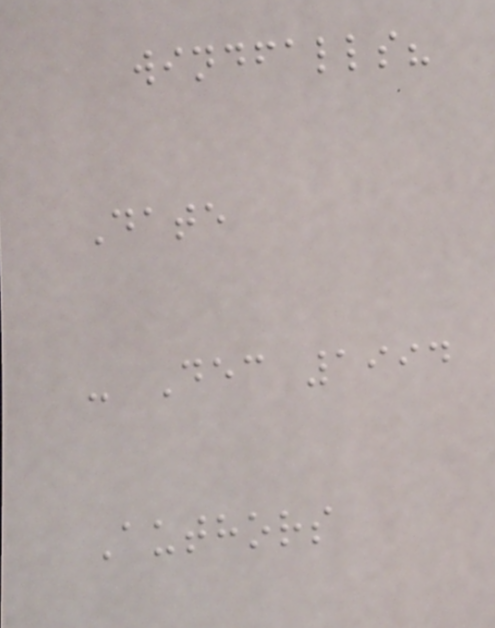windfalls?
Date
- Dec 1994
Authors
